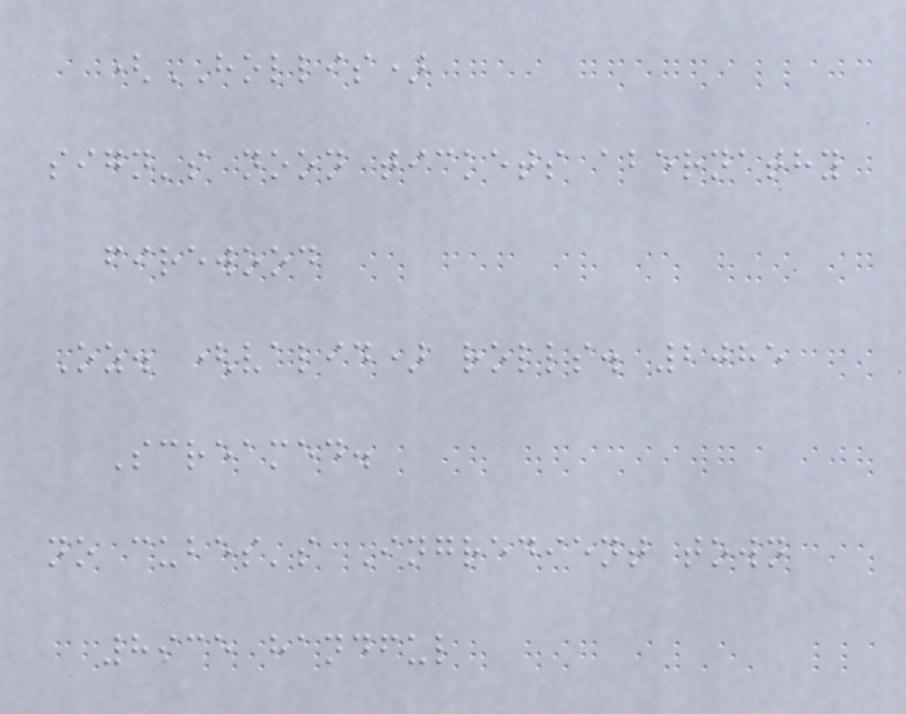(HOLLIS)
sign's noon tickets abernathy
firewood
Oz. (valid) rolls. 2085
Screamed.
no cubes's Ingredient town
8935 handful
